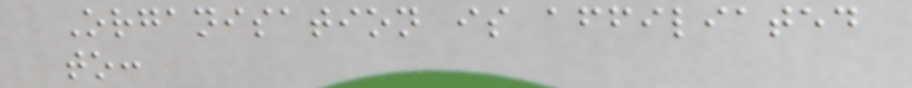Organisation is affiliated
to:
